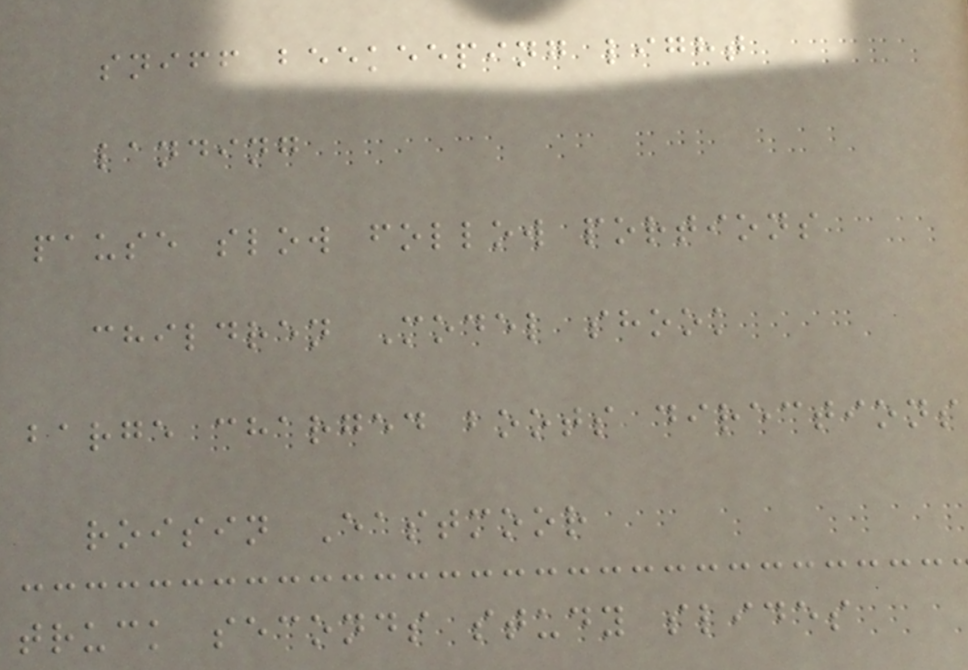sniff beekeeping light
landing
pause slow follow portions
children Model shook
barge charged boots directions
roisin Eastmoor
truck seconds study slides
